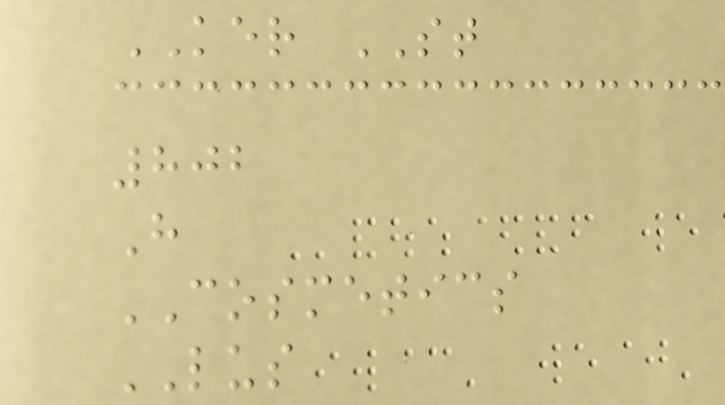KER ST
802
H
COSMETICS
LUS
